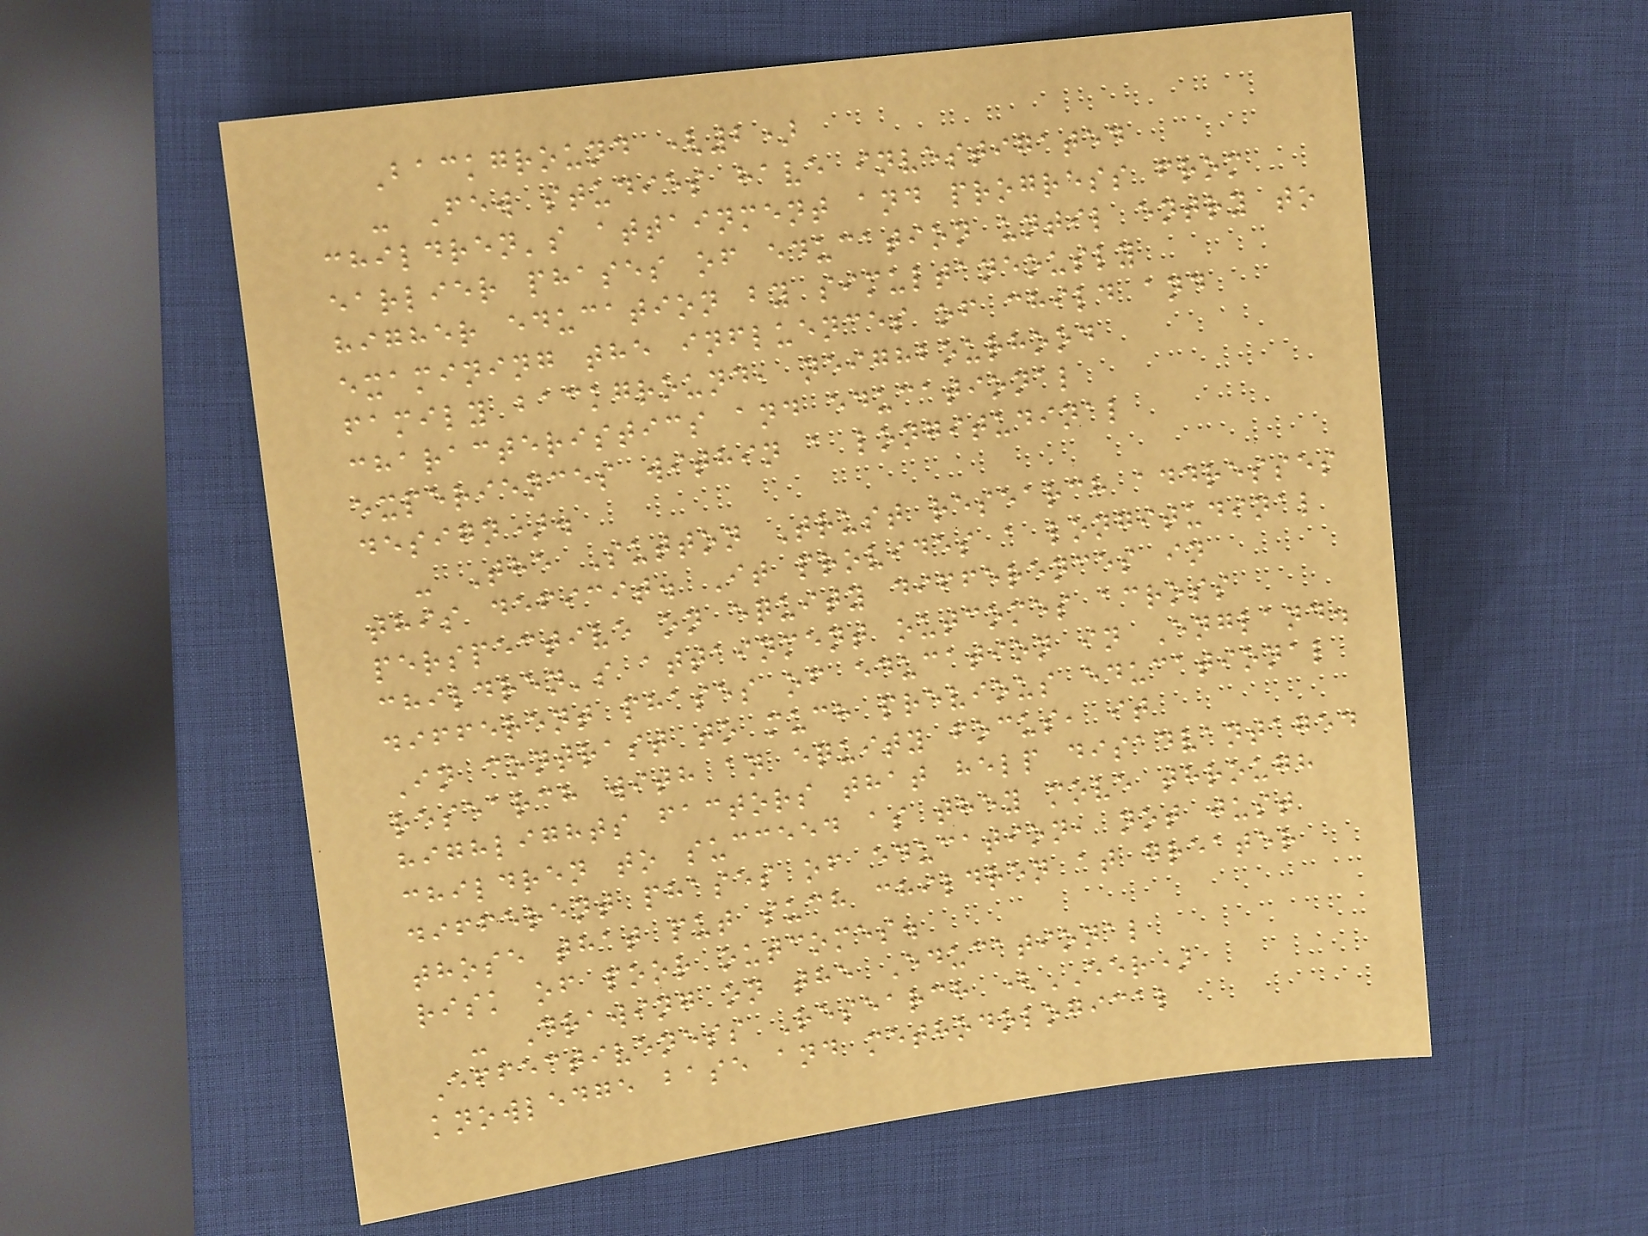Background (2)
- Few studies have investigated
children's attainment and progress from
earlier phases of education until entry to
higher education by simultaneously
examining the influences of child and
family background, neighbourhood
characteristics and educational
experiences within a longitudinal
design).
- The Sutton Trust research addresses
this deficit. It provides a longitudinal
perspective on equity differences in
children's attainment outcomes across
different phases of education in England.
In contrast to much previous educational
research with an equity focus, it
highlights factors that help disadvantaged
children to succeed as they move through
different phases of education, not just
those that put such children at greater
risk of poor outcomes.
- Drawing on the Educational
Effectiveness Research (EER)
knowledge base and methodological
